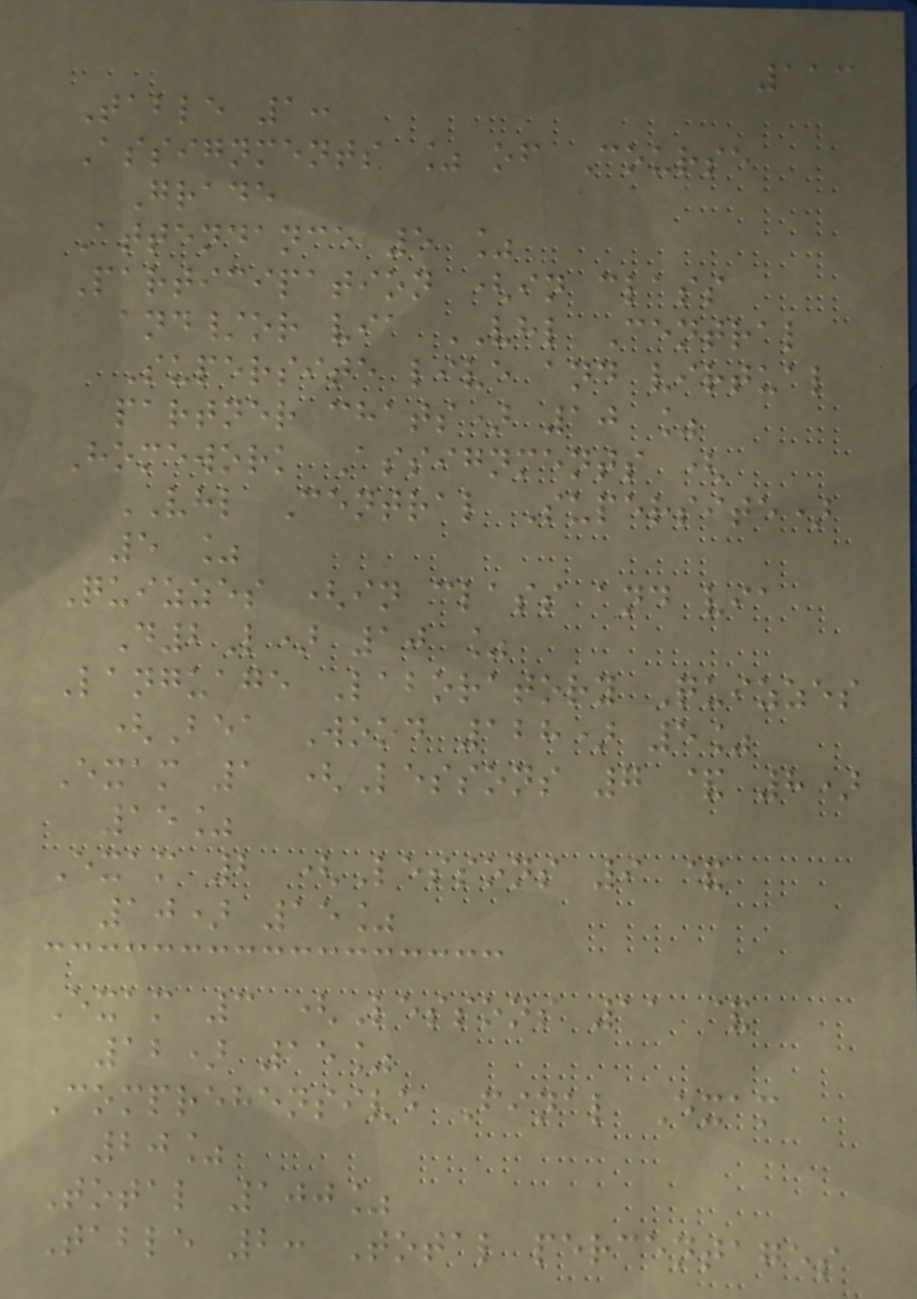113
Table 1:
Assignments % of Course
Grade
Attendance 5 %
Participation (in class
and/or via VHL Central
Supersite live and virtual
partner chats) 10 %
Homework Assignments (
VHL Central Supersite)
5 %
Quizzes (in class and via
D2L) 10 %
Language Laboratory Quizzes
(Bea Wood 128) 5%
Exam 1 (Lessons 7 & 8)
15%
Exam 2 (Lessons 9 &
10) 15%
Exam 3 (Lessons 11 &
12) 15%
Comprehensive Final Exam
20%
Total 100%
Table 2: Total percentages
